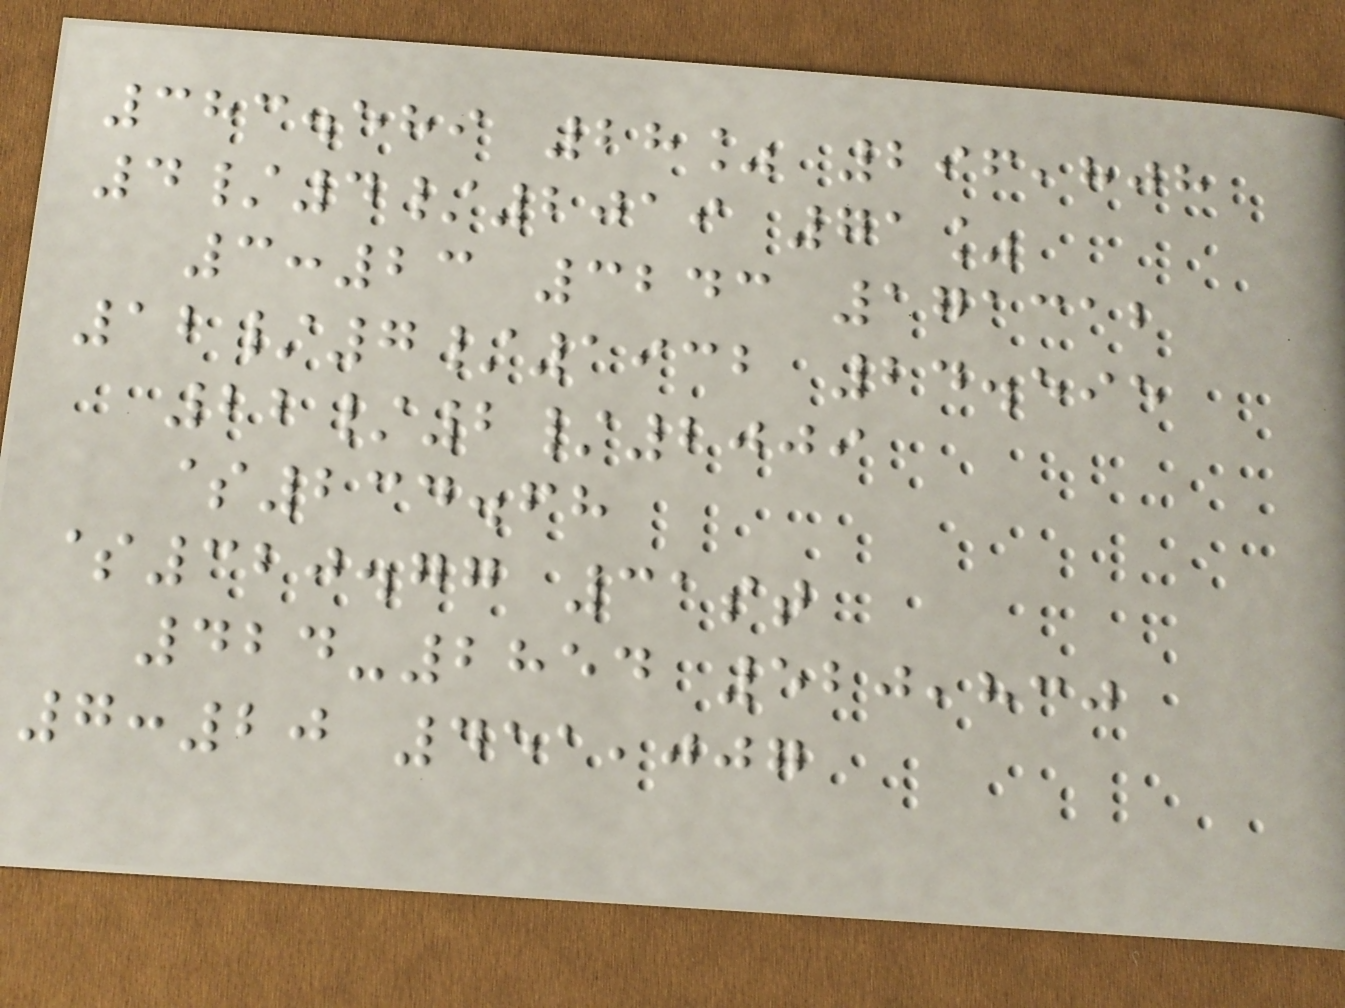383.589 28% 296,808
4/4/2019 71%
3:23 3243 171312
12/7/1932 24.595
22/2/2009
$234.68
$320.77 31st
424-2854 520,830
7:20 451,007
